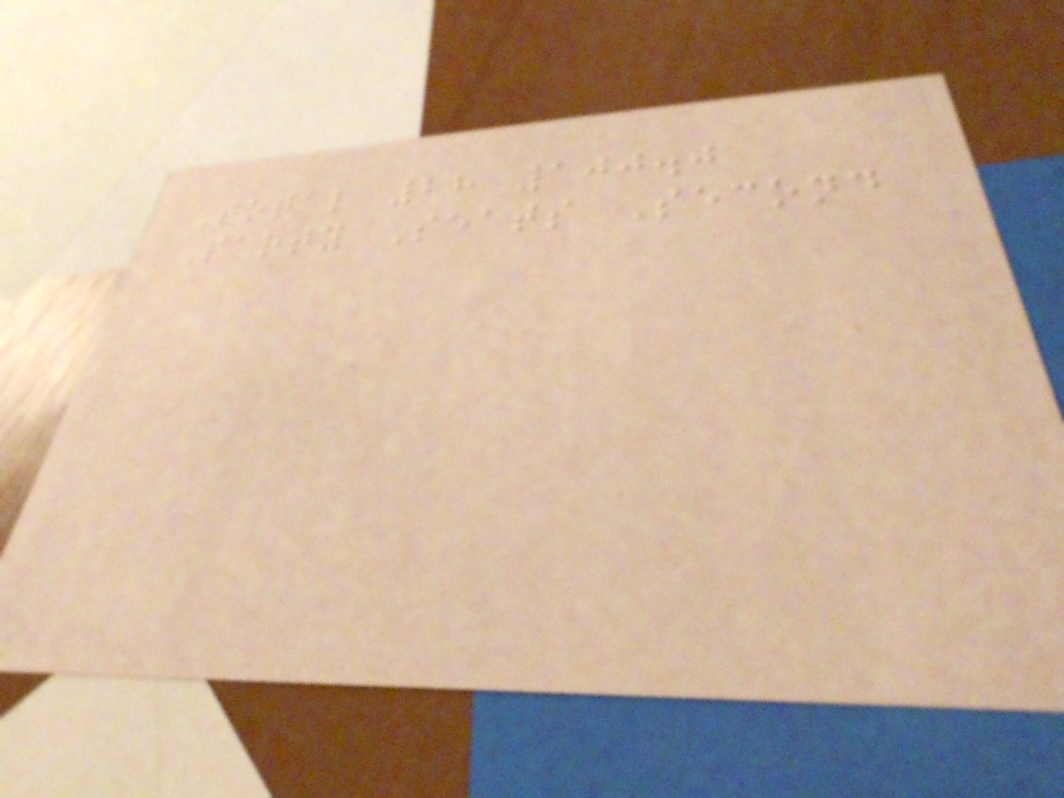Total 28 100.0
Party Seats Second
